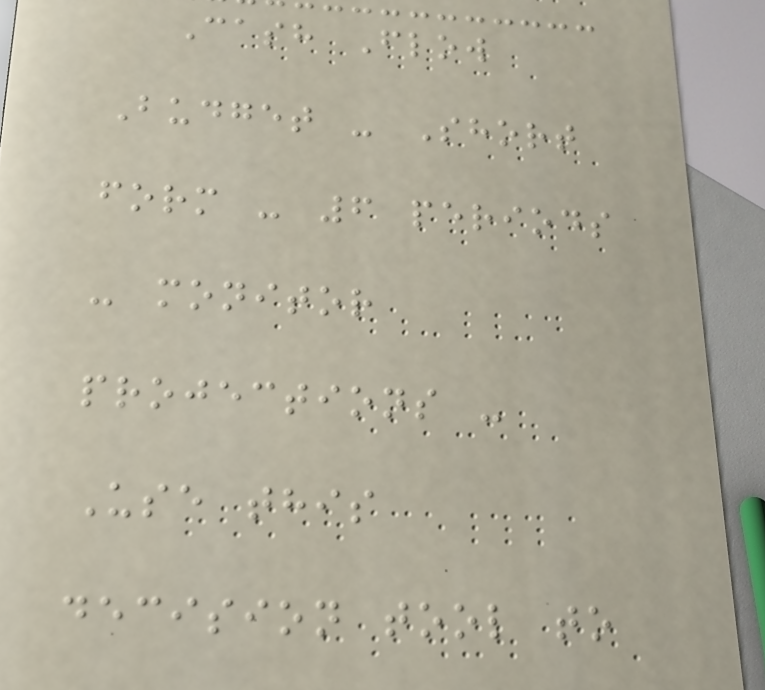Cash Flow
Budget - Short
form - 6 periods
- monitor
projections -
Use this
decision tool to
